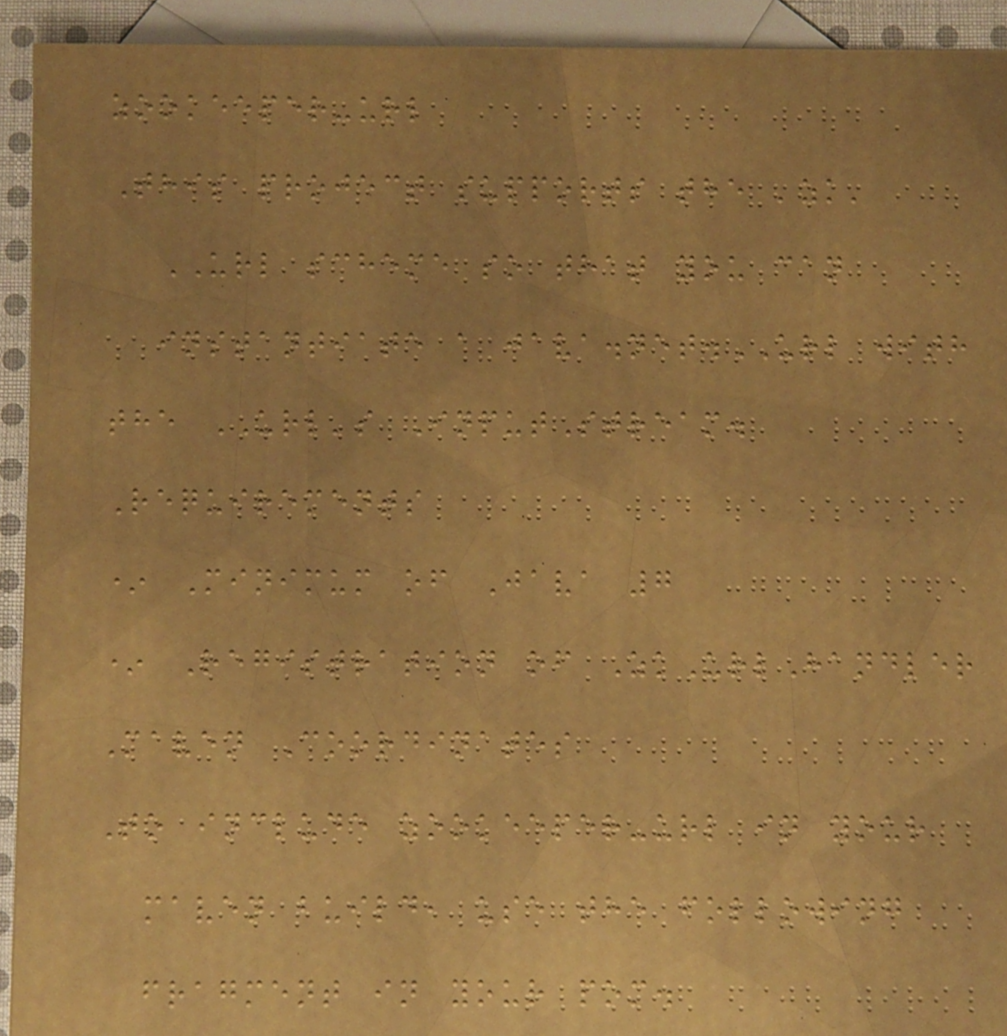zookeeper-url
This project supports the 'zk'
URL scheme so that you can
instantiate a java.net.URL with
the URL's InputStream.
Requirements
* Minimum of Java 7
* Registration of ZkUrlHandler
Maven Coordinates
To include zookeeper-url in your
maven build, use the following
fragment in your pom.
